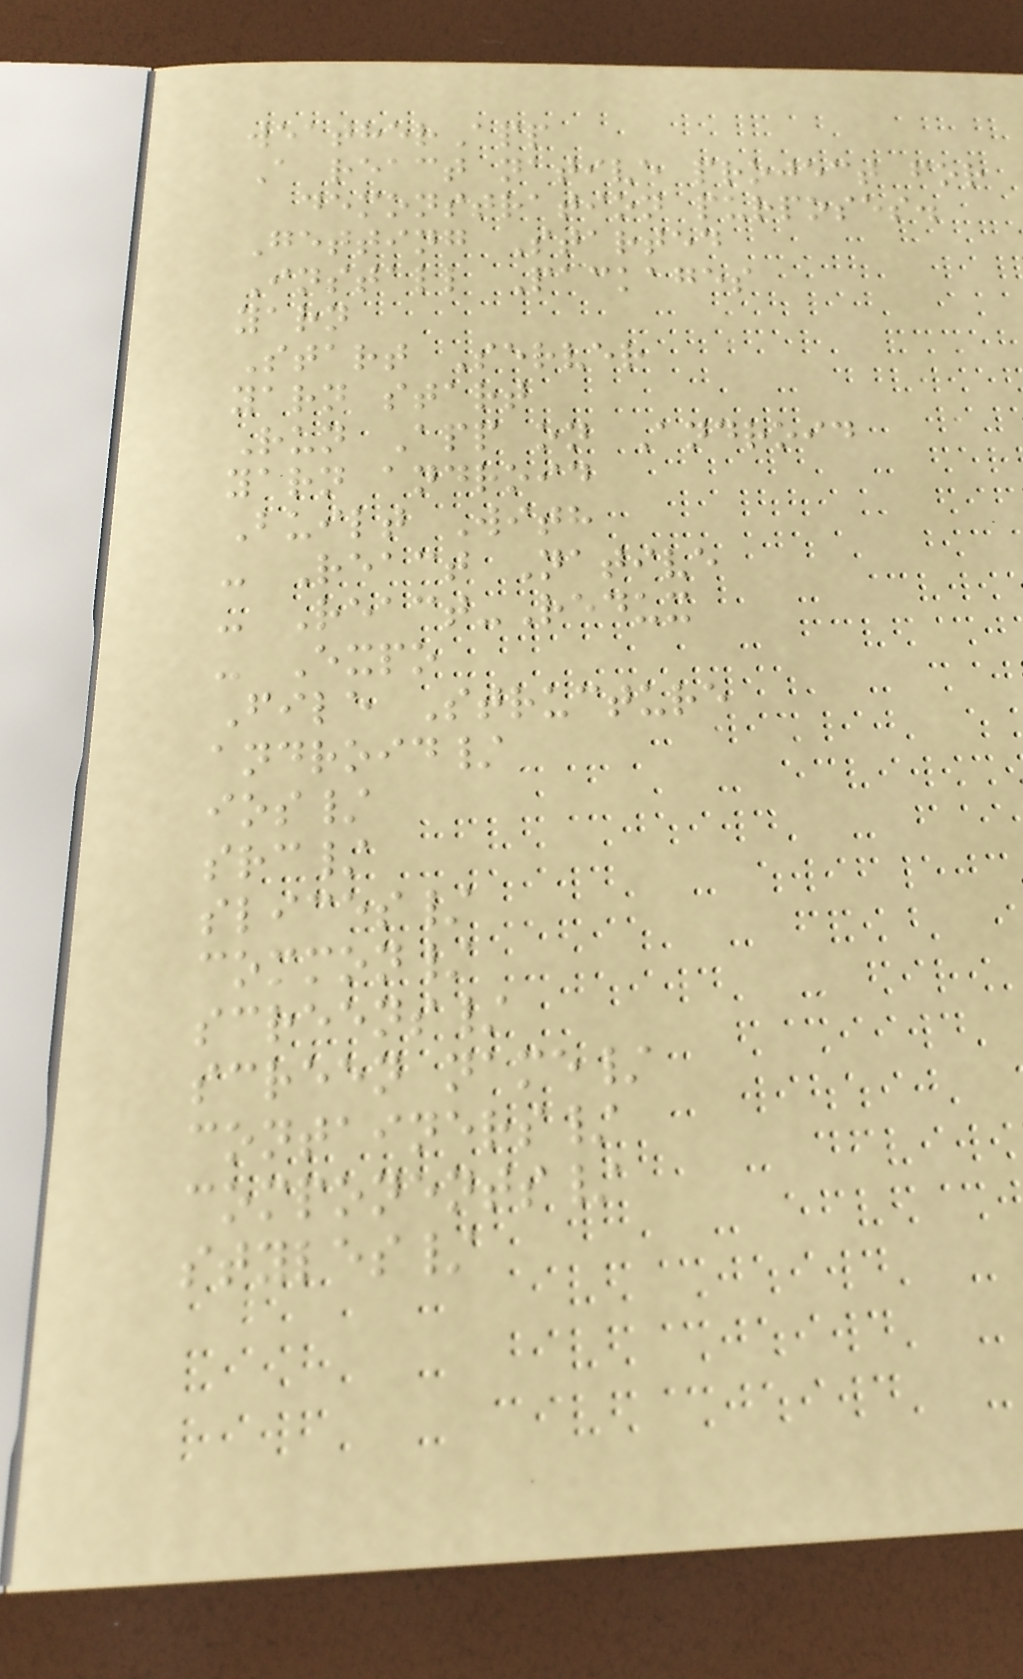weatherApp
A react native project for
demonstration purposes.
Getting Started
Install Packages
yarn
Start Server
yarn start
Run App on Android
yarn android
Built With
- React Native
- React-Redux
- Expo
File Structure
android/
ios/
src/
slices/
common/
screens/
screen name/
containers/
components/
styles/
